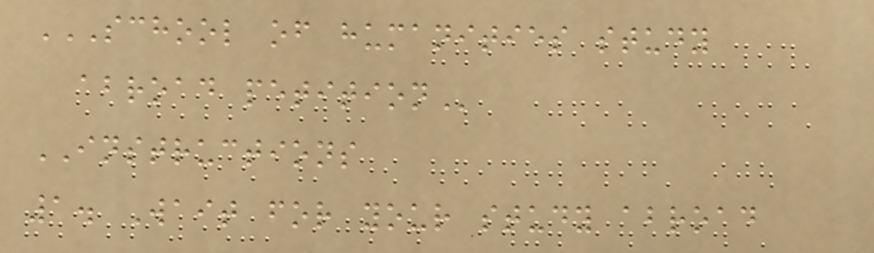SCHOOL OF HUMANITIES STUDY
ABROAD PETITION
INSTRUCTIONS
1. Wait for your study abroad
